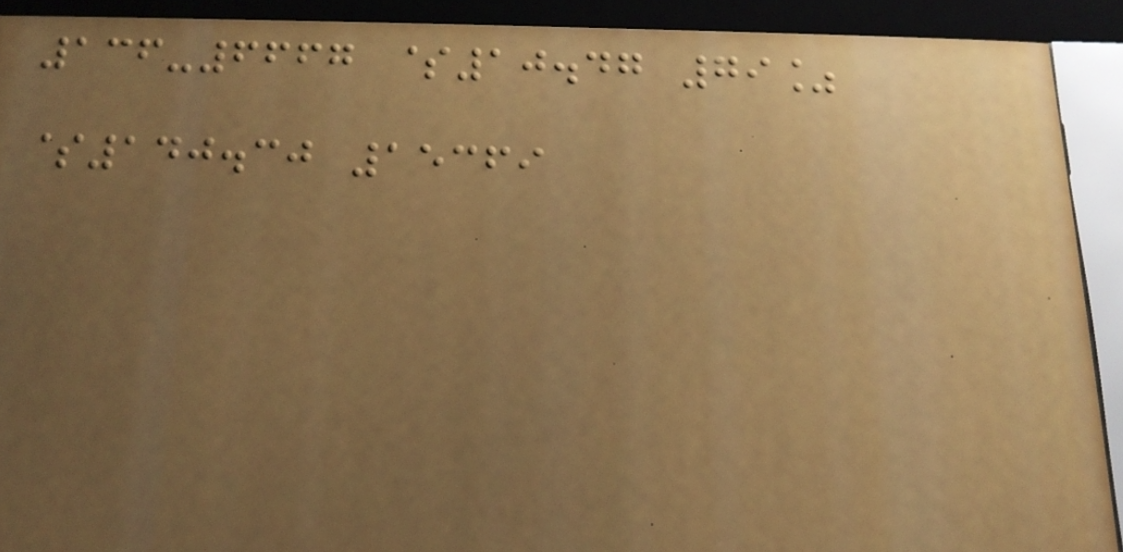136-6667 $10.47 79%
$140.30 15369
